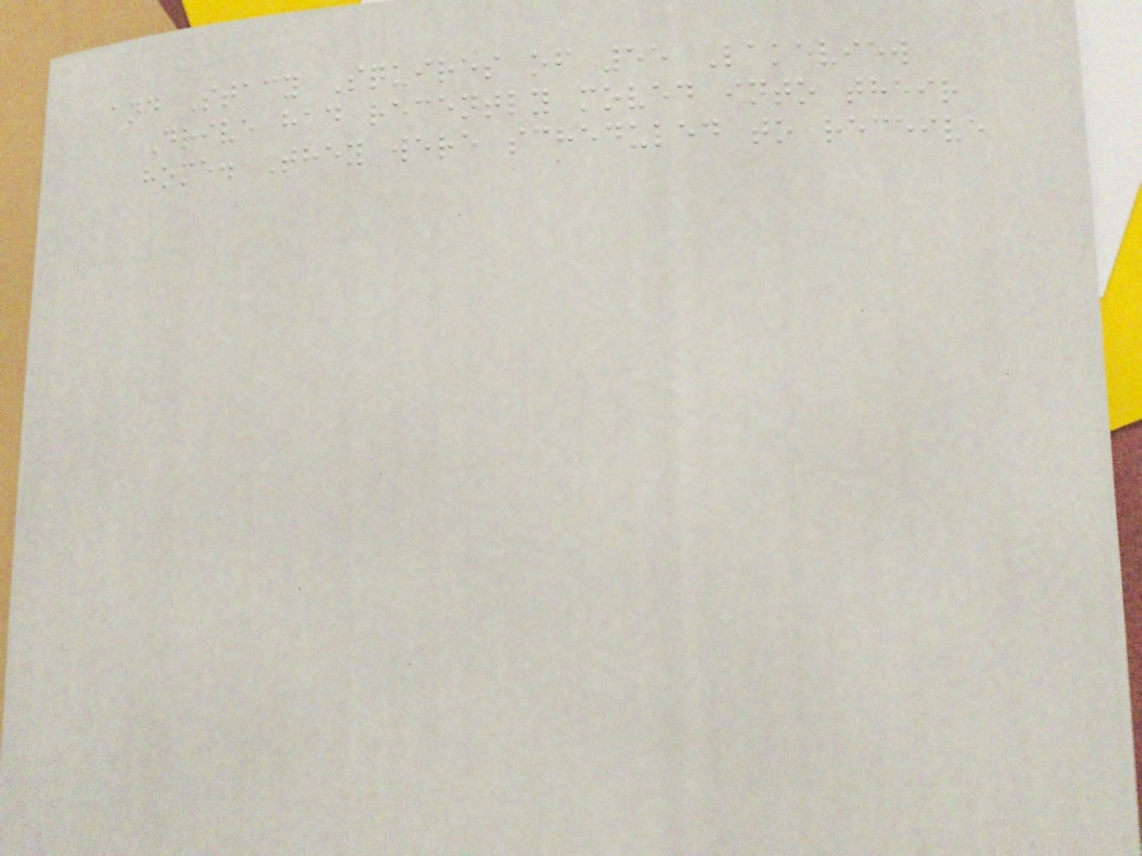and Stacy Squires of 55 Lakeview
Drive had recently moved into their
home. They were scheduled to receive
